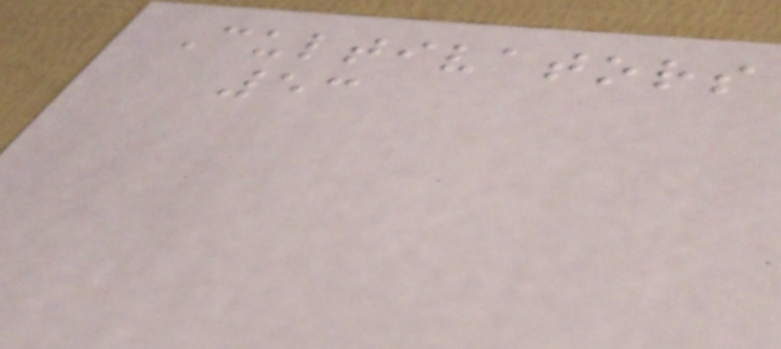Cultivators
53
